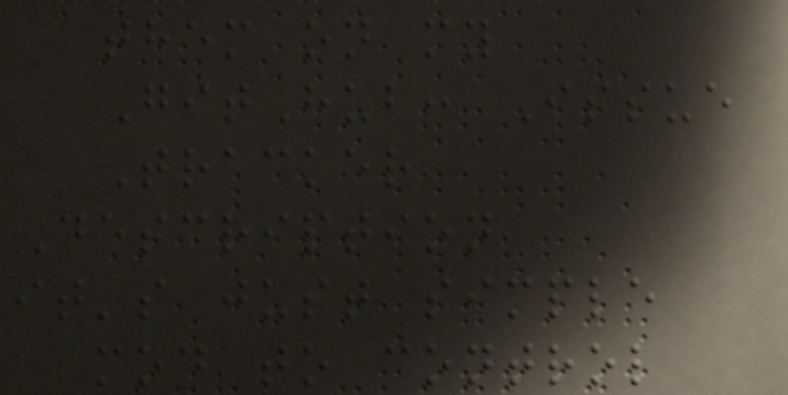them on my
GitHub: Issue
Tracker
Description
it's just simple
mod to control
